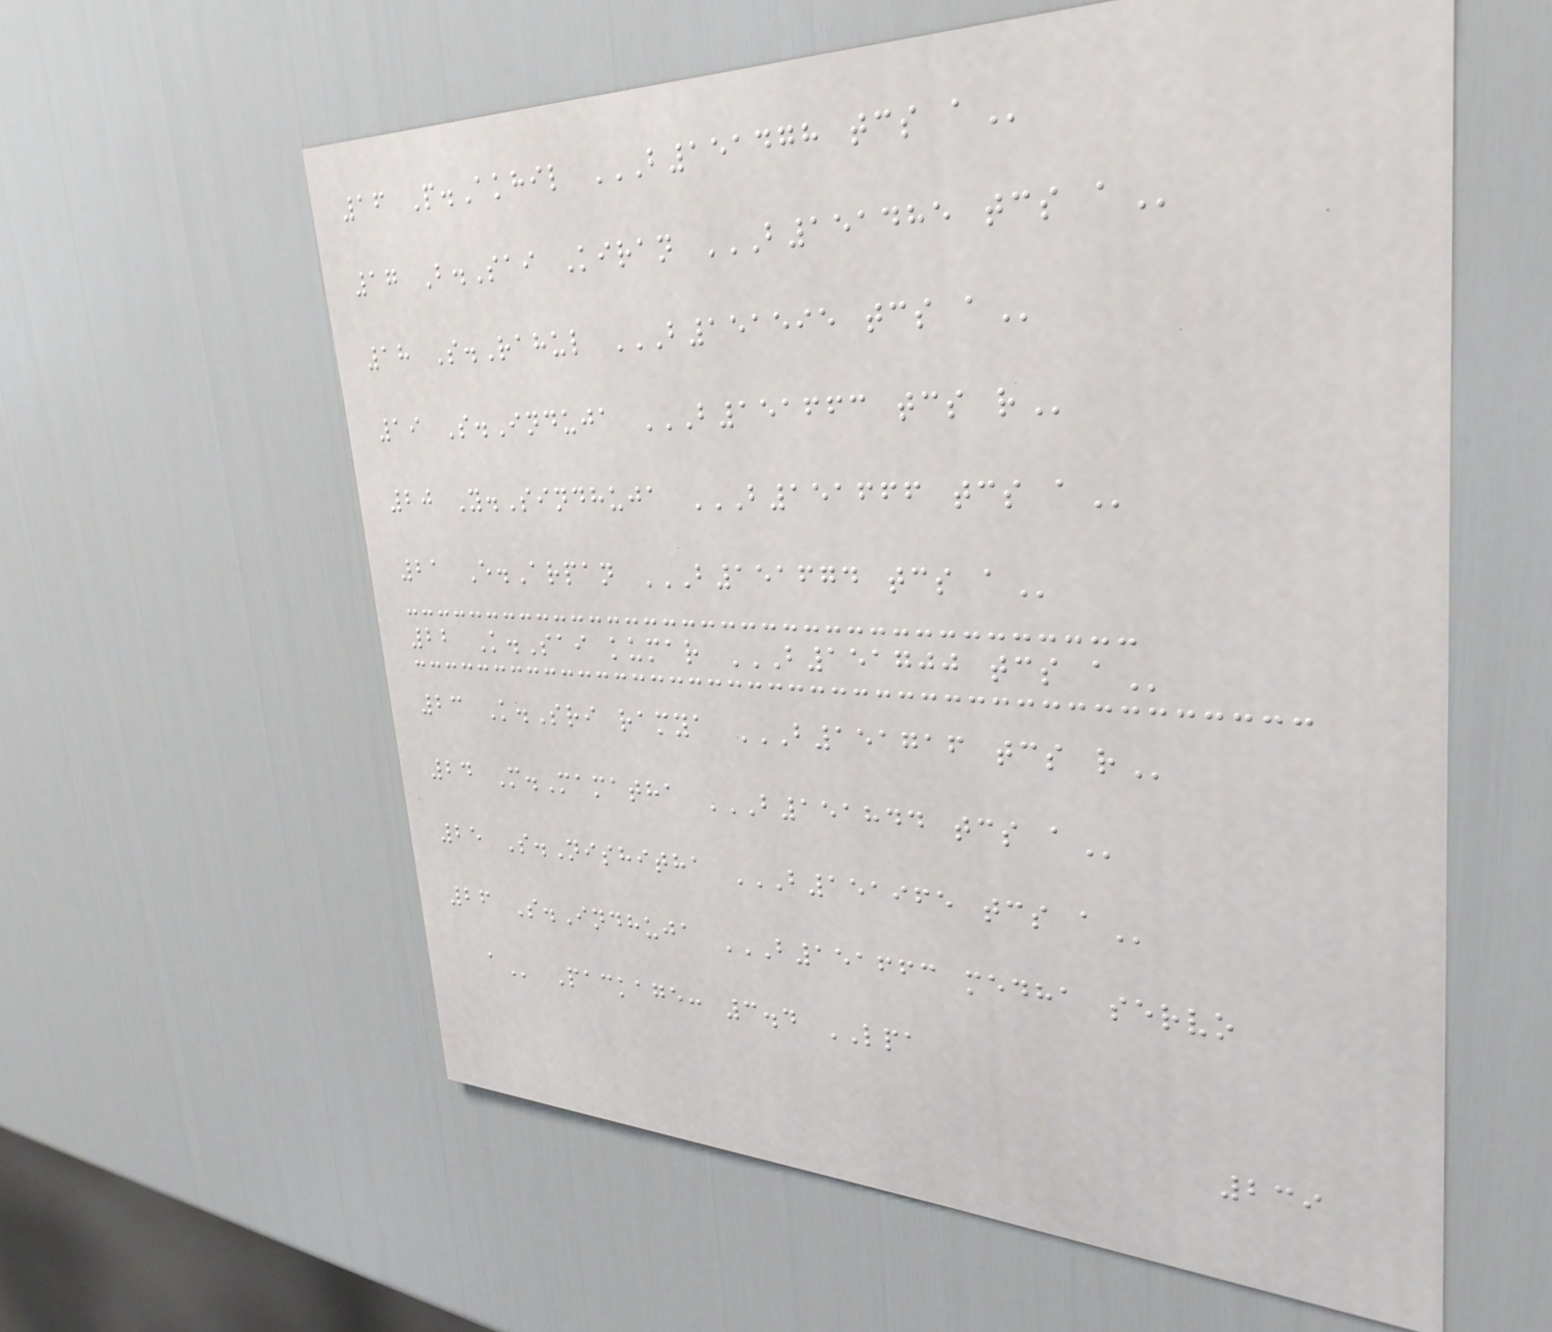16 P.Akhil B151478 TCS A
17 B.Sai Kiran B151485 TCS A
18 S.Rahul B151595 TCS A
19 S.Induja B151663 TCS R
20 Y.Sindhuja B151666 TCS A
21 E.Arpan B151674 TCS A
22 K.Sai kumar B151700 TCS A
23 K.Sri ramya B151716 TCS R
24 M.Mamatha B151844 TCS A
25 S.Nishitha B151965 TCS A
26 S.Indhuja B151663 MEDHA SERVO
A Package: 3.4 LPA
239
